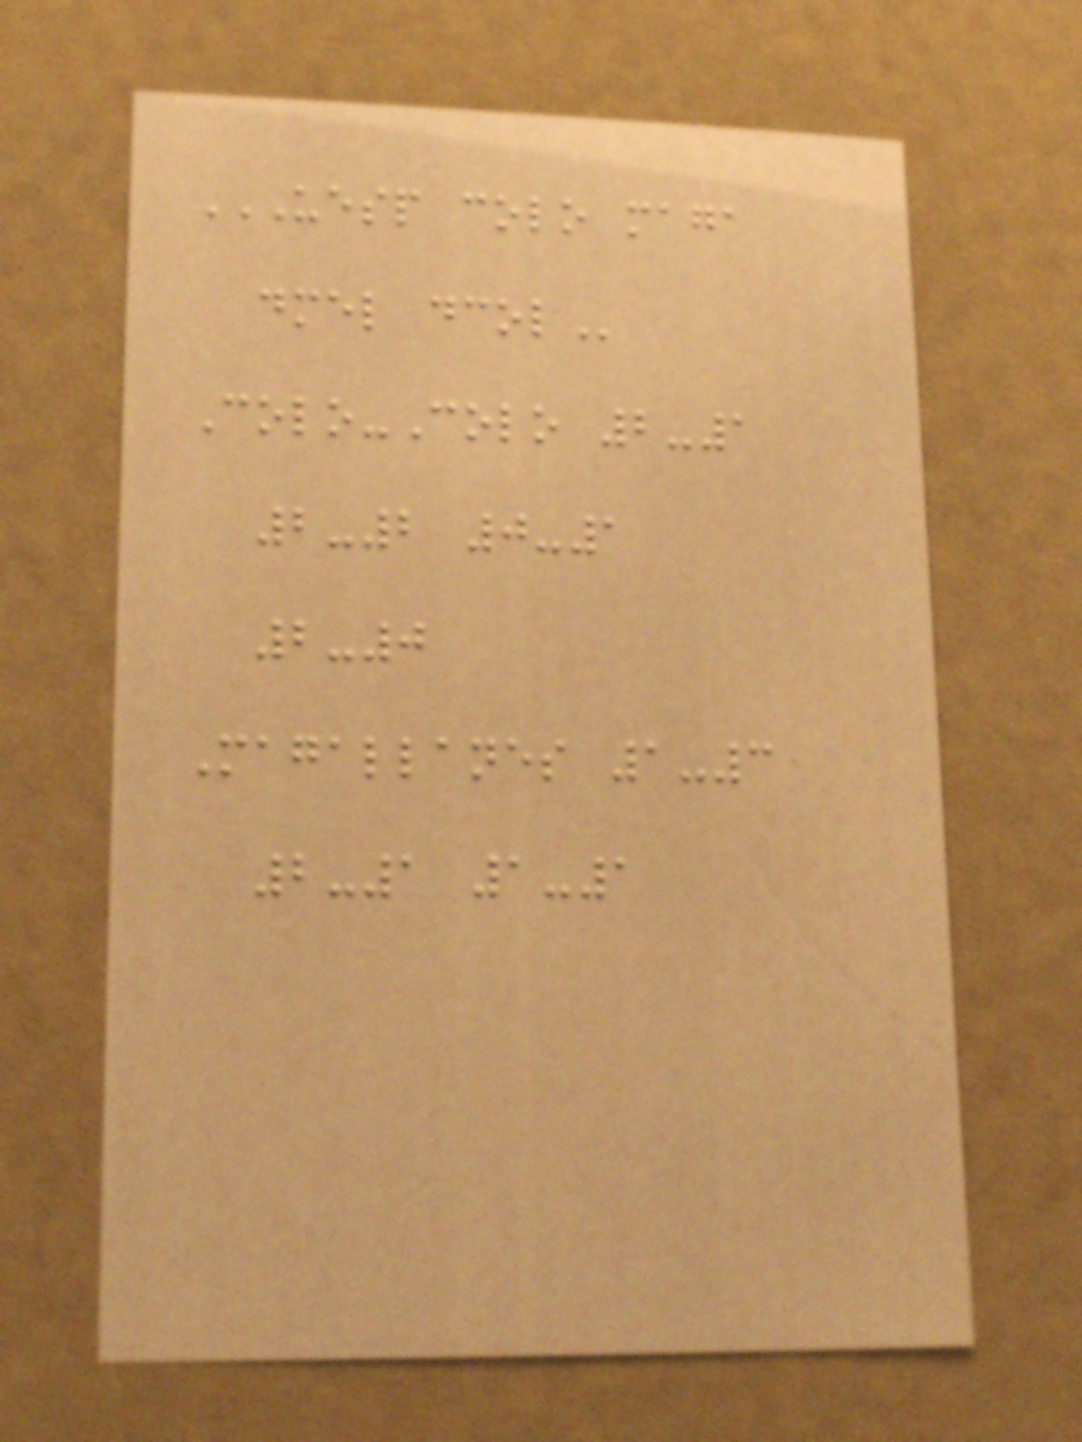UESP COLO MAGA
DMEL DCOL
Colo-Colo 2-1
2-2 0-1
2-0
Magallanes 1-3
2-1 1-1
